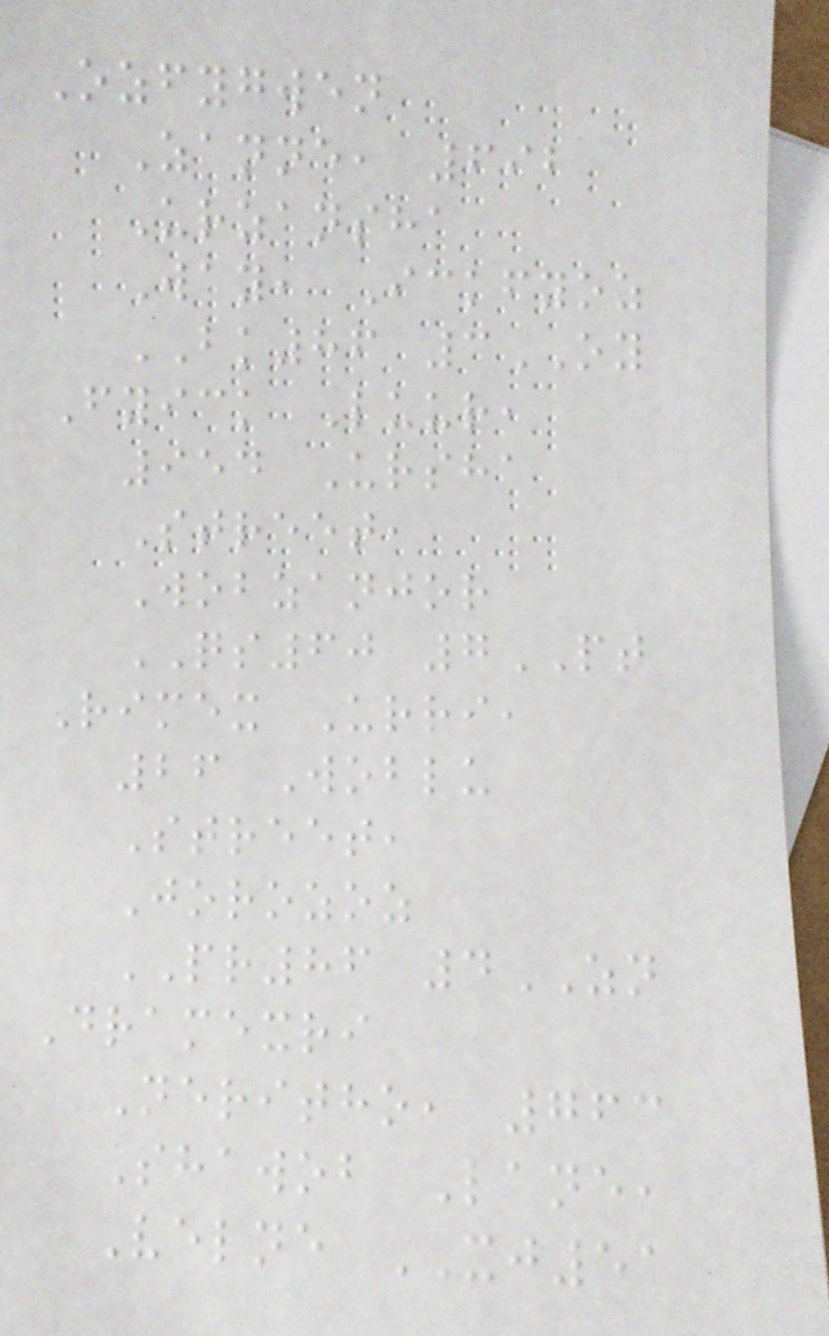Ozfygwen
Zanne, 692
Urzansha
Way, Ickfyoz
BK86 3OY
Fyick Luur,
954 Ursha
Street,
Wobzanjor
QS60 7PT
Rimex Urri,
26 Woblu
Street,
Jorozoz
PR86 4ZN
Dramexri
Neritho, 763
Shawob Lane,
Velne XJ51
